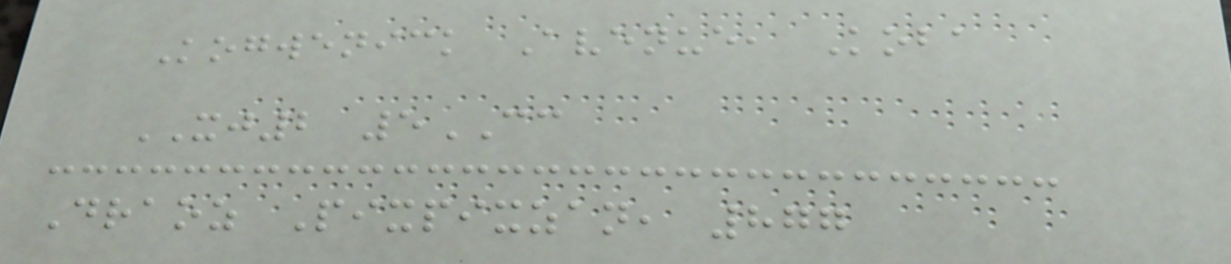Kogwenick Avenue, Koba
XJ2 5CC
Draoz Pixpixzan, 877
